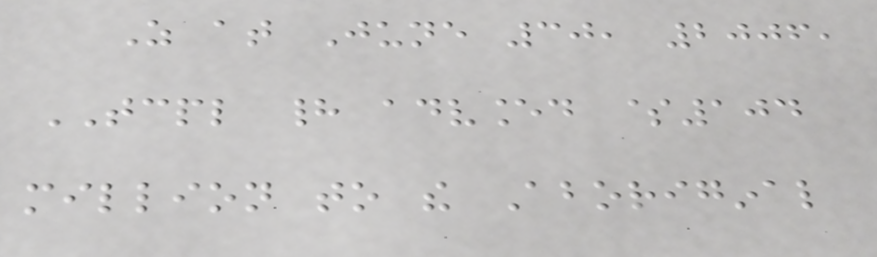As at June 30, 2006,
TCPL had advanced $104
million to the Aboriginal
